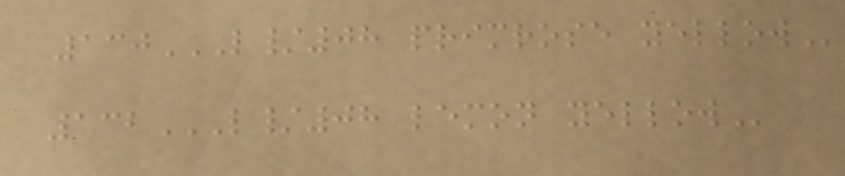130L/08 PRIMROSE YELLOW
132L/08 LEMON YELLOW
